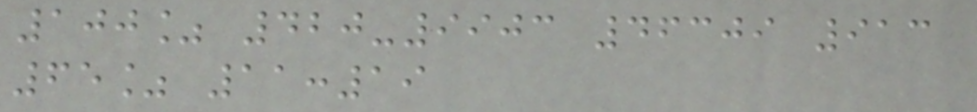100% 420-9903 46309 913
65% 11:19
